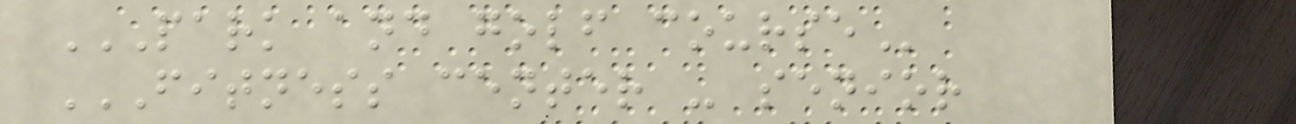PARK AND GOLF COURSE
FITNESS CENTER - SENIOR
